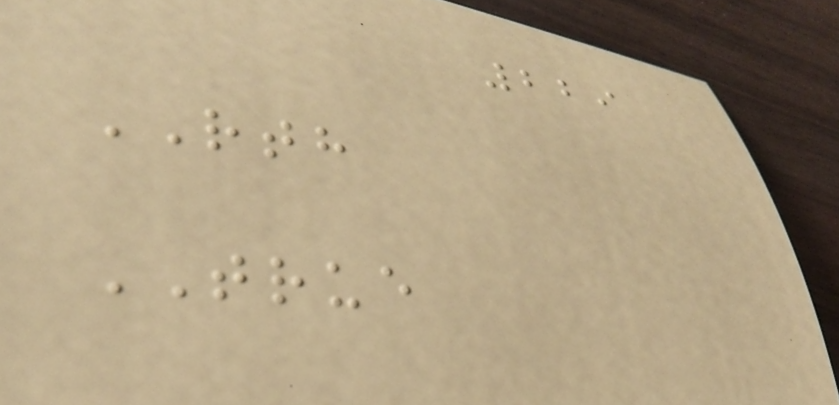229
RTH
TRUE
